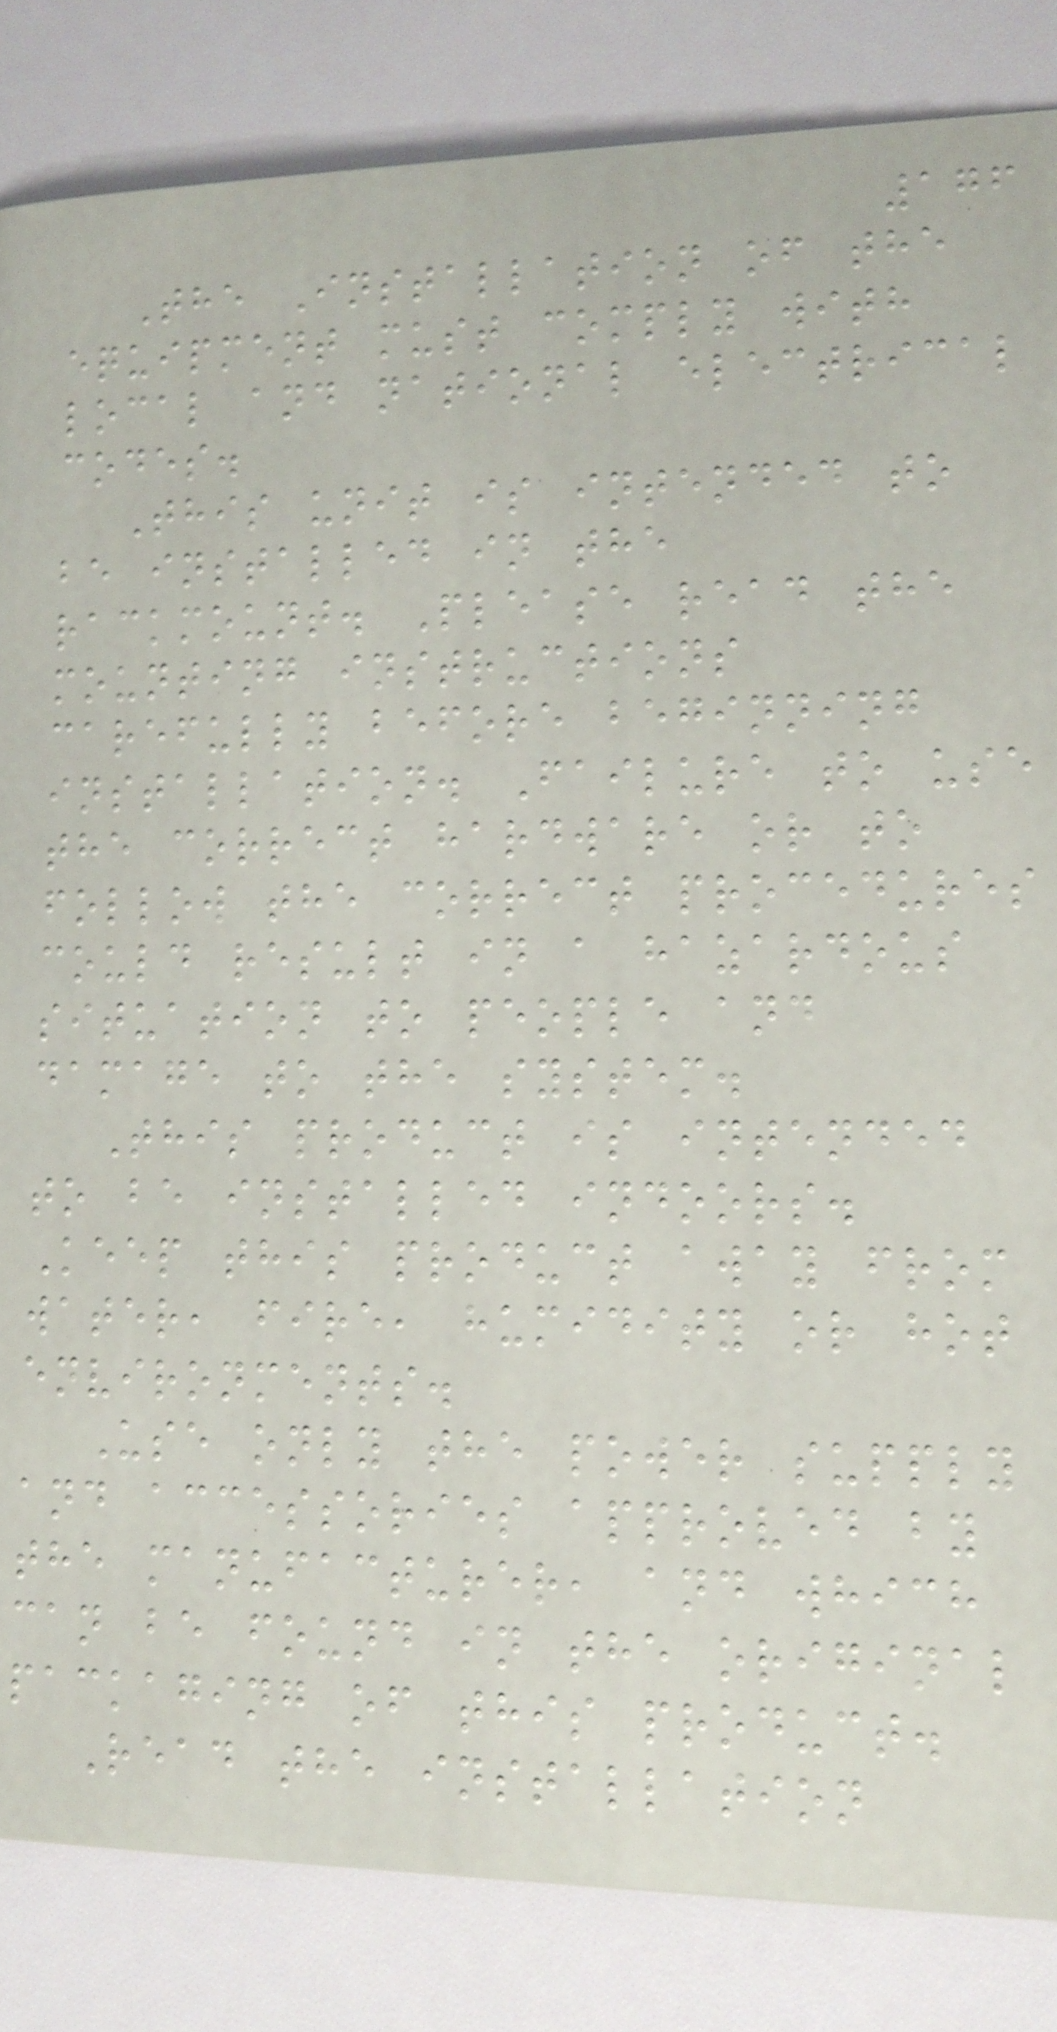176
The Installation of the
equipment must comply with
local and national electrical
codes.
This unit is intended to
be installed in the
rackmount. Please read the
mounting instructions
carefully before beginning
installation. Failure to use
the correct hardware or to
follow the correct procedures
could result in a hazardous
situation to people and
damage to the system.
This product is intended
to be installed indoors.
Keep this product away from
water, fire, humidity or hot
environments.
Use only the power supply
and accessories approved by
the manufacturer, and which
can be found in the original
packaging of this product.
Read the installation
